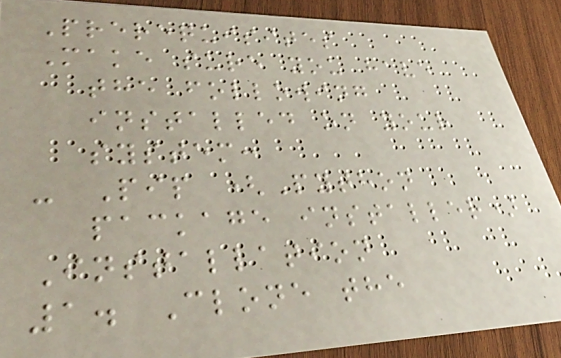Prerequisites
Make sure you have
the following
installed on your
system:
- Pip (Python
package installer)
Installation
1. Clone the
